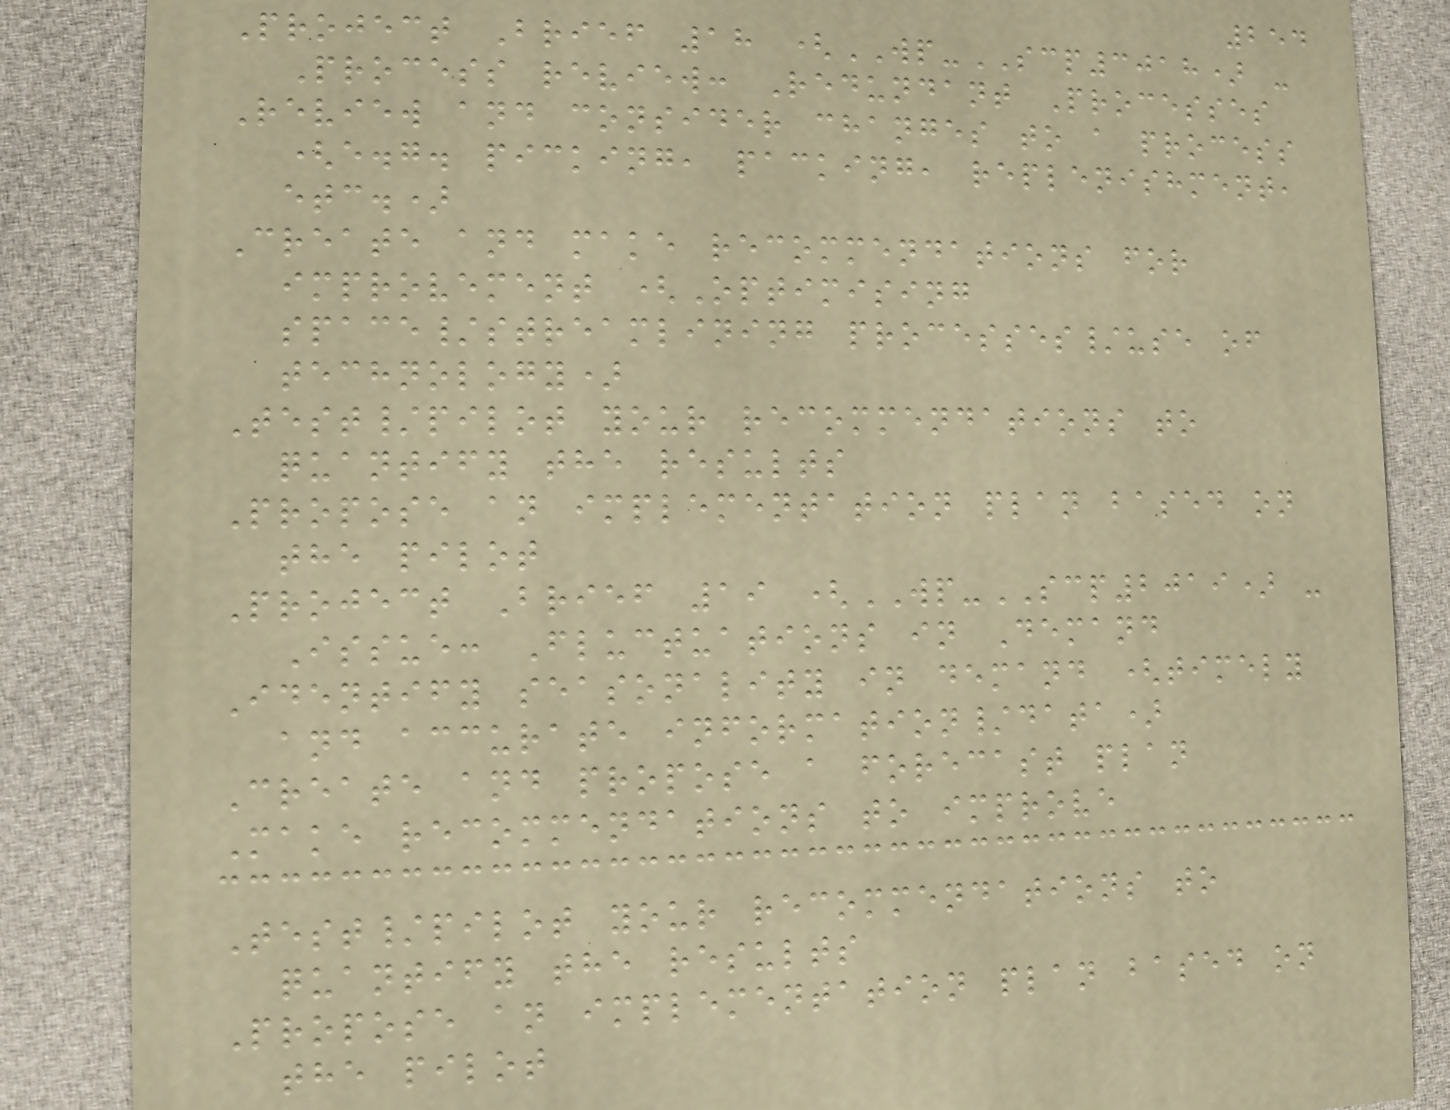254
Project Brief 18 (WP-SCP3018) -
Process review: Redundant Processes
Review and consider changes to a process
(e.g. picking, packing, replenishment,
etc.)
Create and make recommendations for
improvement (Optimising
space/streamlining processes/use of
technology)
Test/pilot your recommendations to
quantify the results
Propose an implementation plan based on
the pilot
Project Brief 19 (WP-SCP2019) -
Issue: Fluctuations in Demand
Identify seasonality in demand (timely
and accurate information/data)
Create and propose a forecast plan
Make recommendations to improve
Test/pilot your recommendations to
quantify the results
Propose an implementation plan based on
the pilot
